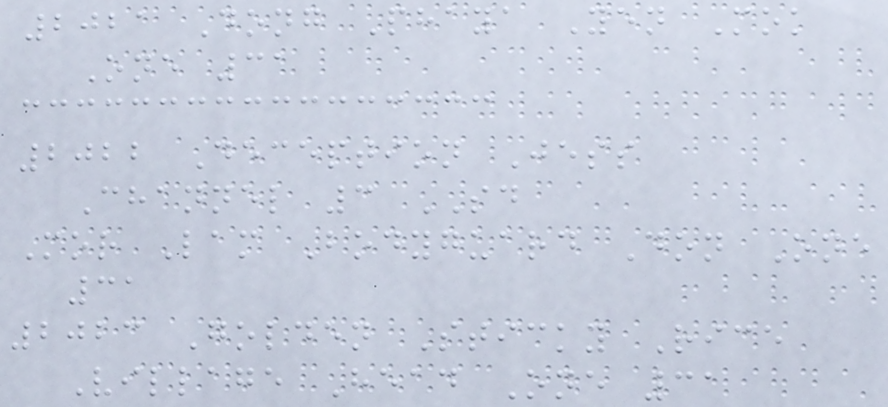2021 Dong Phaya Yen Mok
One 31
2022 Deception Jess
Channel 3 SD
Mor Lam Bodyguard Don One
31
2023 Golden Sticky Rice
Village Head One 31
